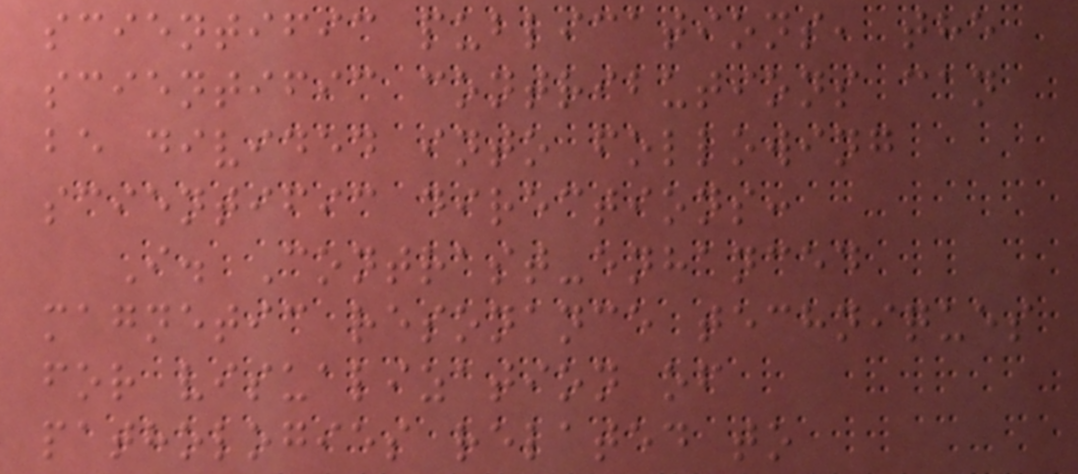scientific publications, the
scientific contributions can
be divided into following
scientific directions:
I. Contrast-enhanced
magnetic resonance techniques
for visualization of
pathologies related to
